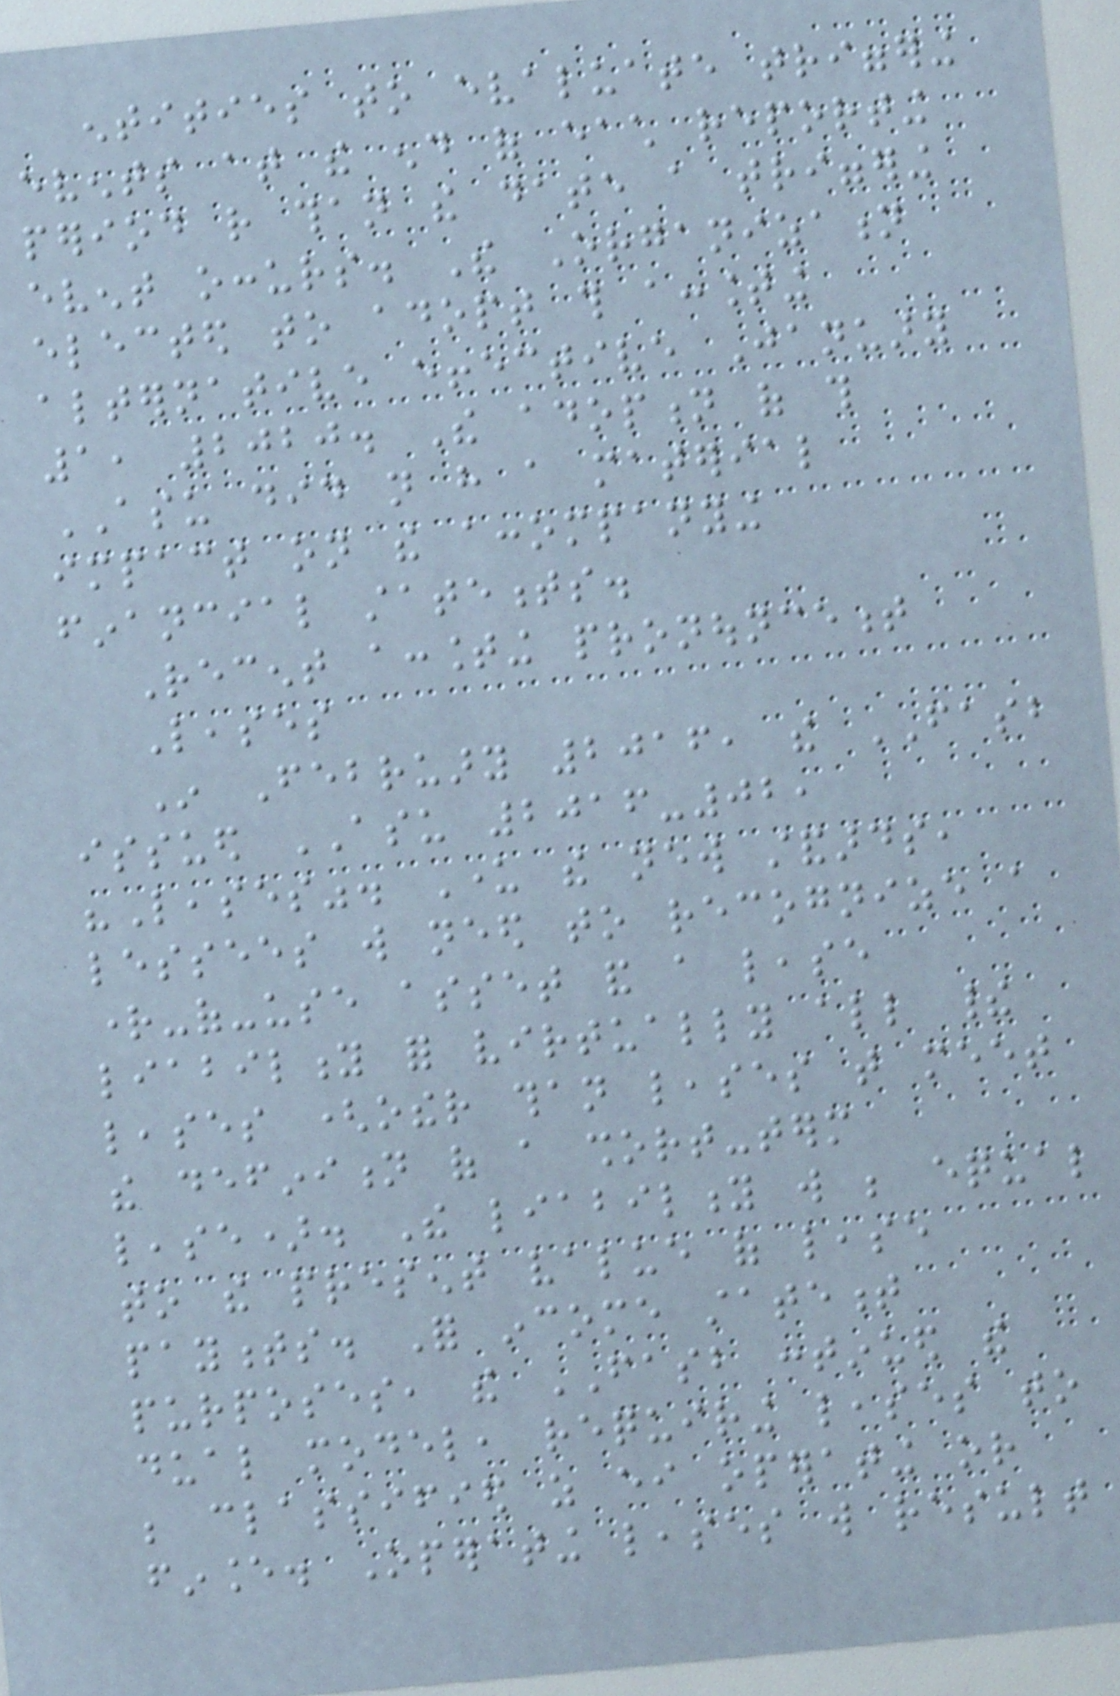entities to evaluate triggering
events at the end of each reporting
period rather than the date a triggering
event occurs. The Organization
elected to adopt this accounting
alternative effective January
1, 2020. The adoption of this
ASU did not have a material
impact on the accompanying
financial statements.
Recent accounting pronouncement
Leases
In February 2016, the FASB
issued ASU 2016-02,
"Leases". Under the new standards,
lessees will need to recognize a
right-of-use asset and a lease
liability for virtually all their
leases (other than leases that meet
the definition of a short-term
lease). The liability will be equal
to the present value of lease
payments. For income statement
purposes, the FASB continued the
dual model, requiring leases to
be classified as either operating or
finance. Operating leases will result
